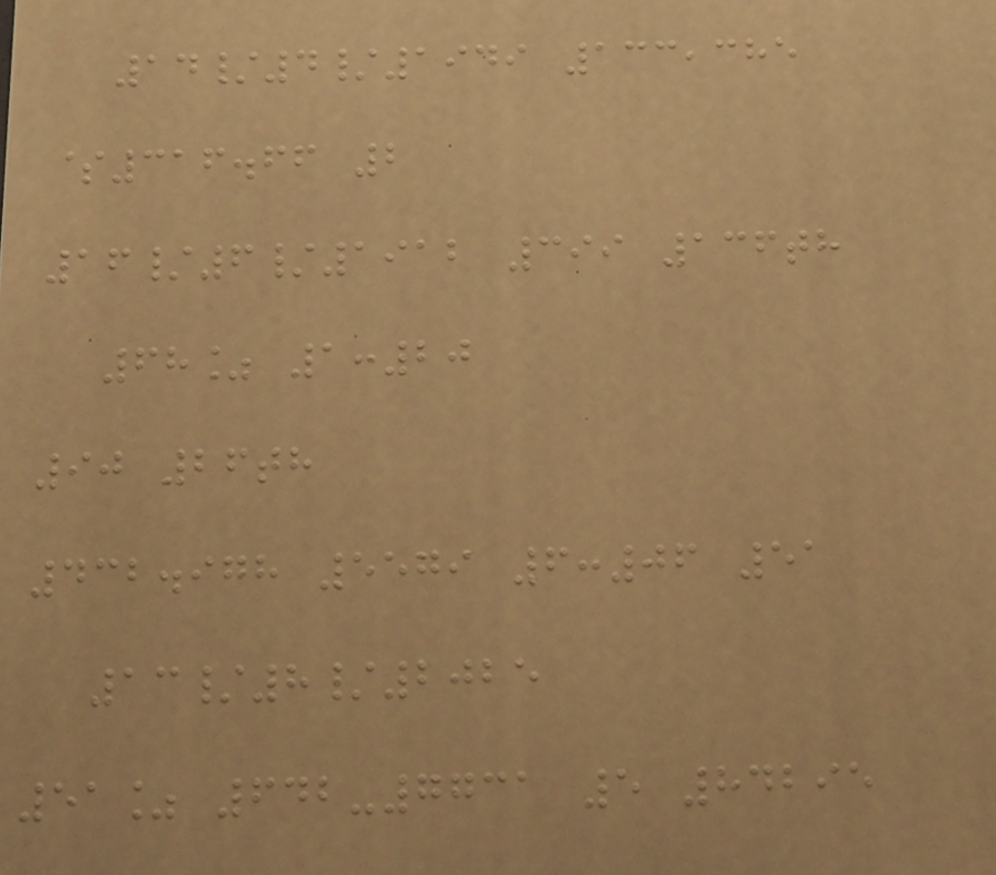14/4/1949 133,385
$316.66 2
16/6/1912 399 136th
68% 1:20
90 26th
432.978 5579 6:06 51
13/8/2025
51% 642-7731 5 84295
